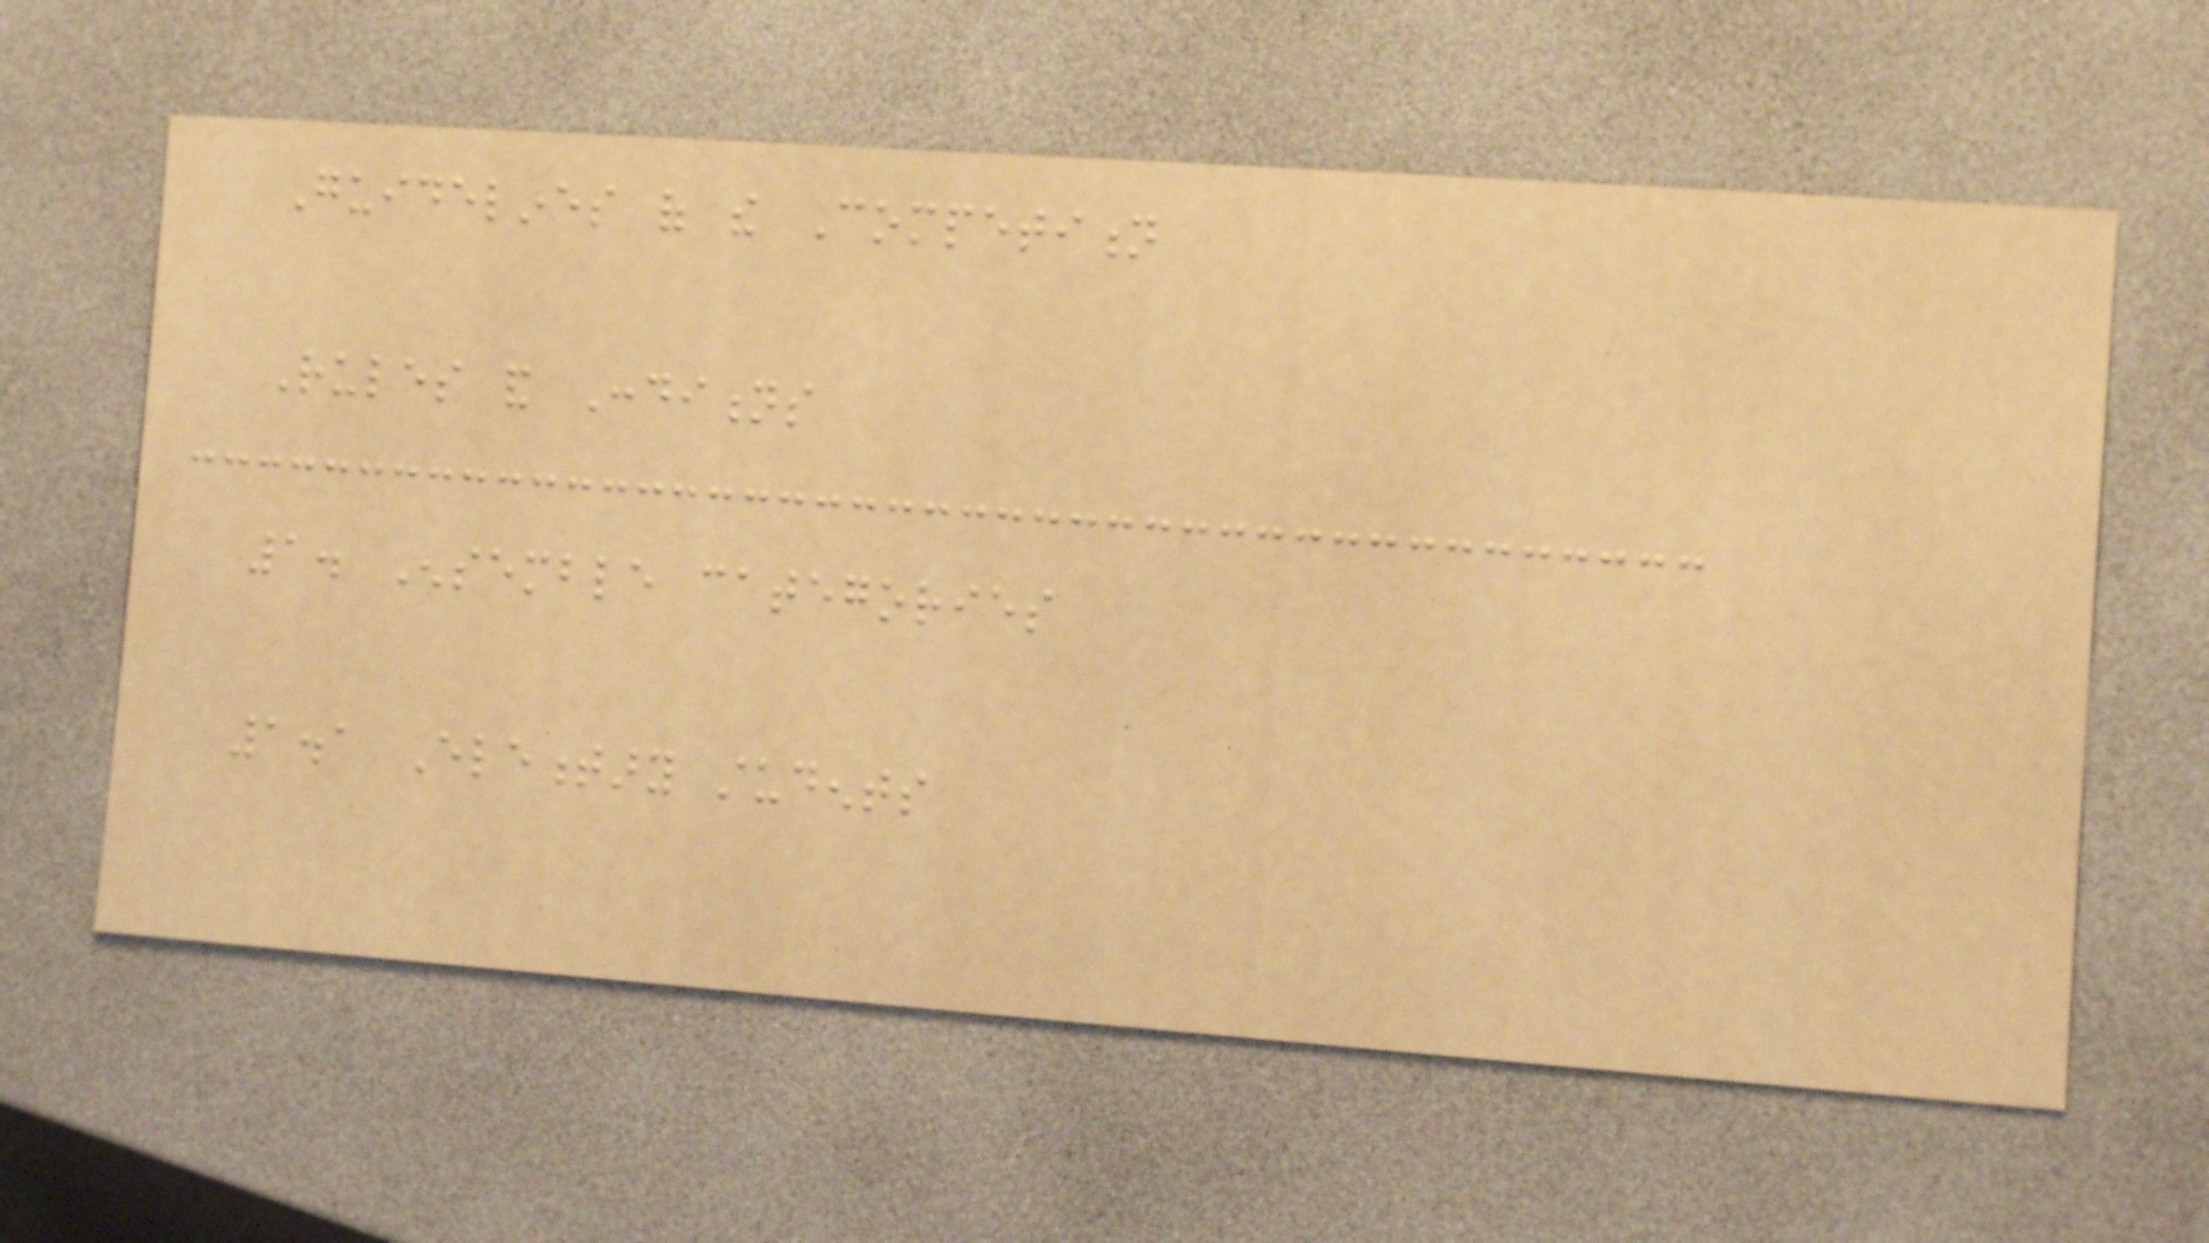Guidelines of the Competition
Rules and Conditions
1. Ensemble categories
1.1 Elementary students
